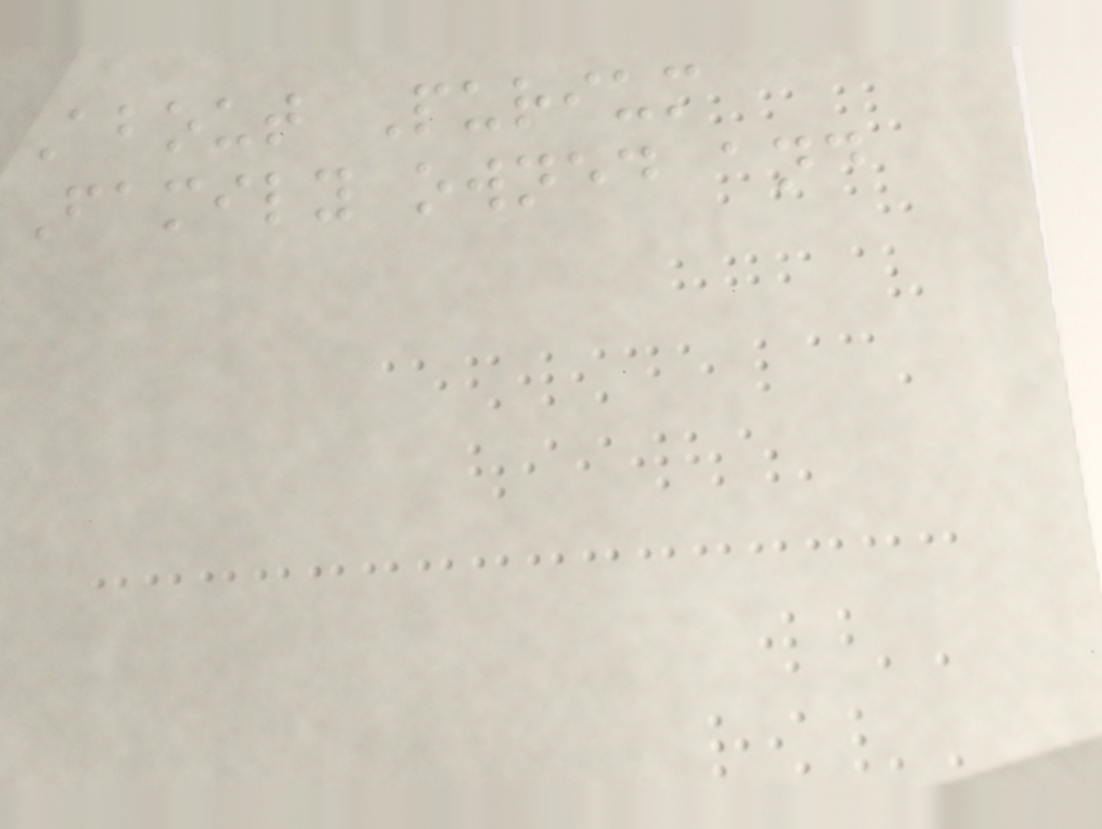About Purium
Family owned and
